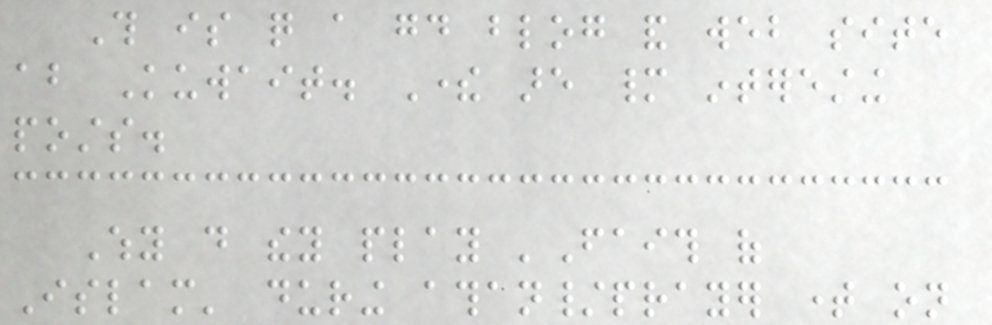This is quite a good blog and web site
about Kuwait. There are many interesting
posts.
Why do they play 'Faith of
Islam' during athan/prayer time on
